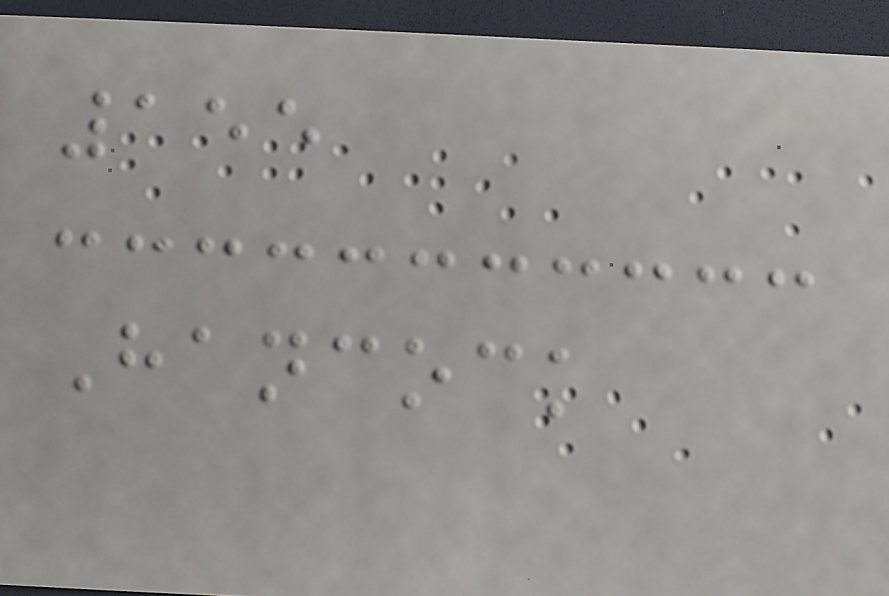155
Hancock
